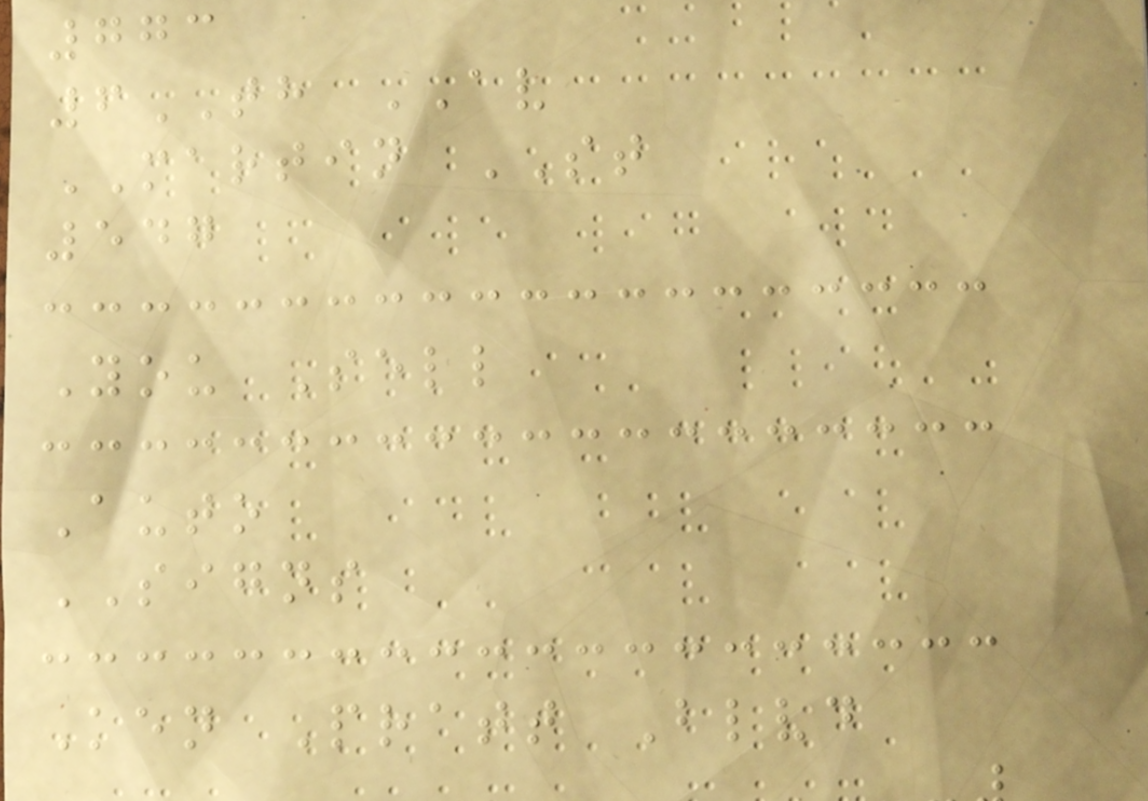773
6TH AV
MARTIN ST
547
You Sell
Auto
SIGNS
Ken Pratt Blvd
